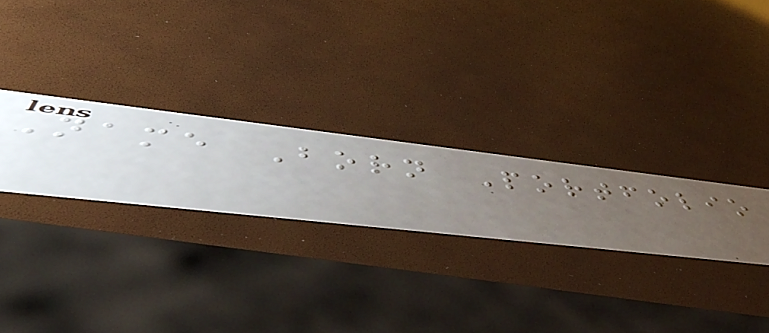Name Born Portfolio
